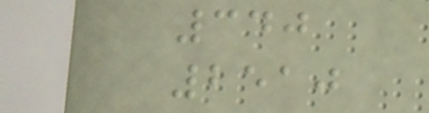340
2510
